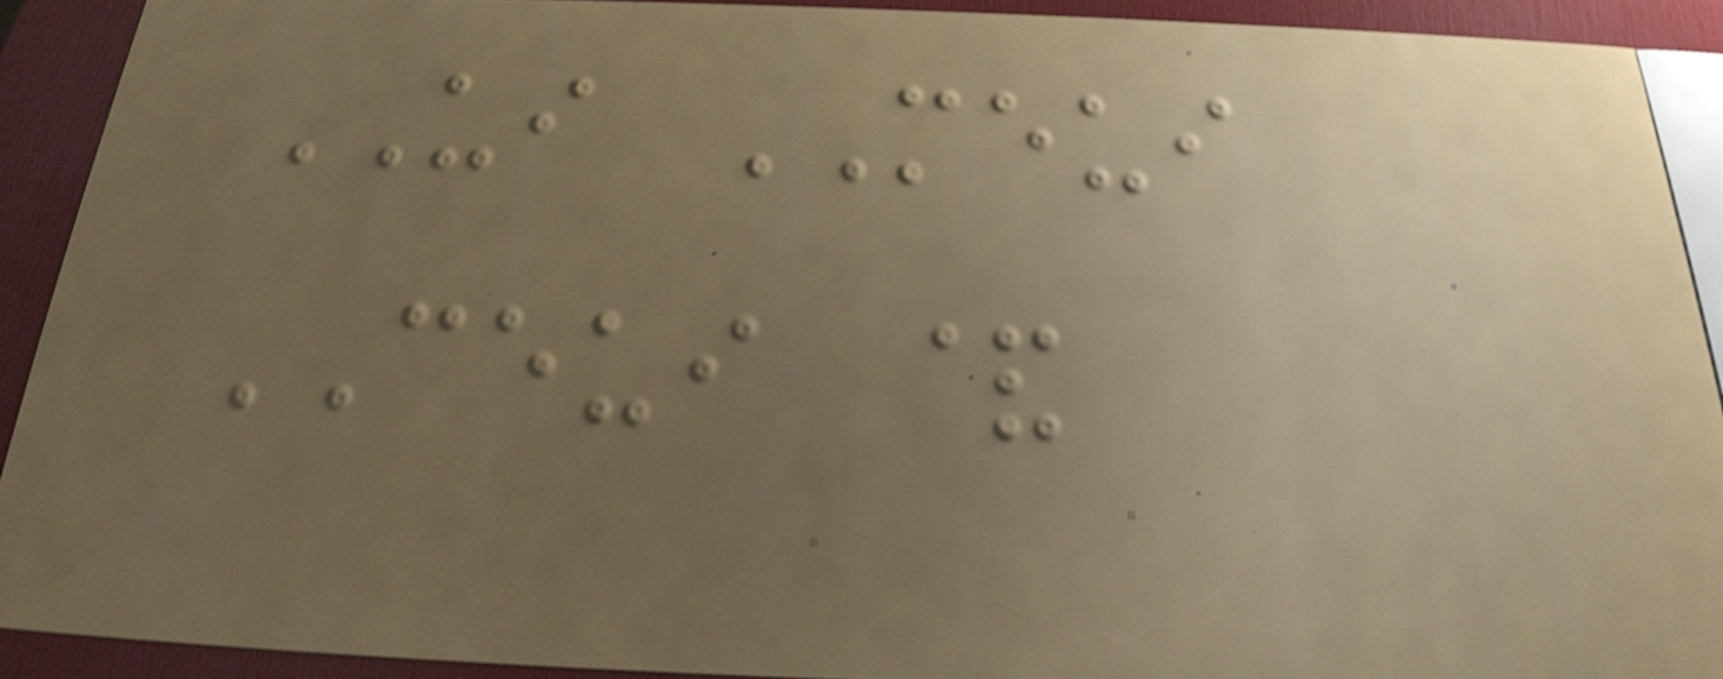UI MEUI
CEUI &
